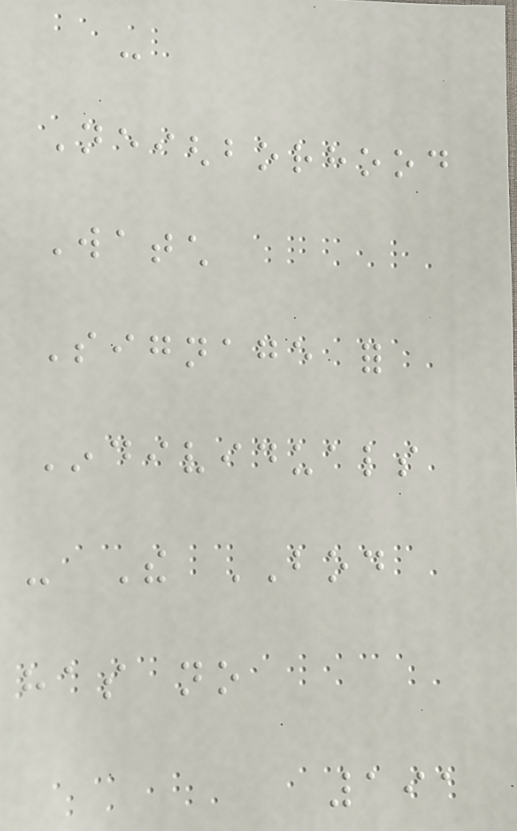-
Neighborhood
Watch
Signage for
Individuals
- The BOD
has no
191
